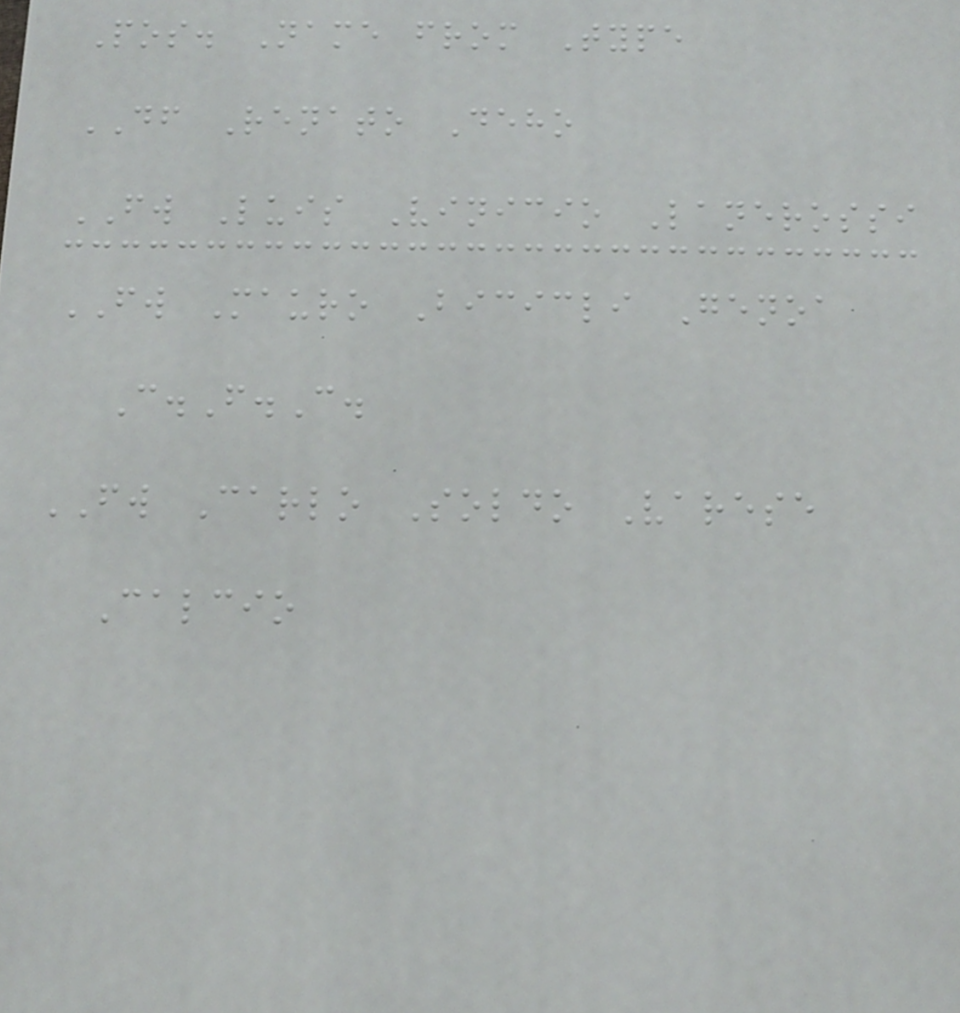Pos. Name from Type
DF Renato Deho
FW Luis Vinicio Lanerossi
FW Mauro Bicicli Genoa
C.F.C.
FW Carlo Soldo Varese
Calcio
